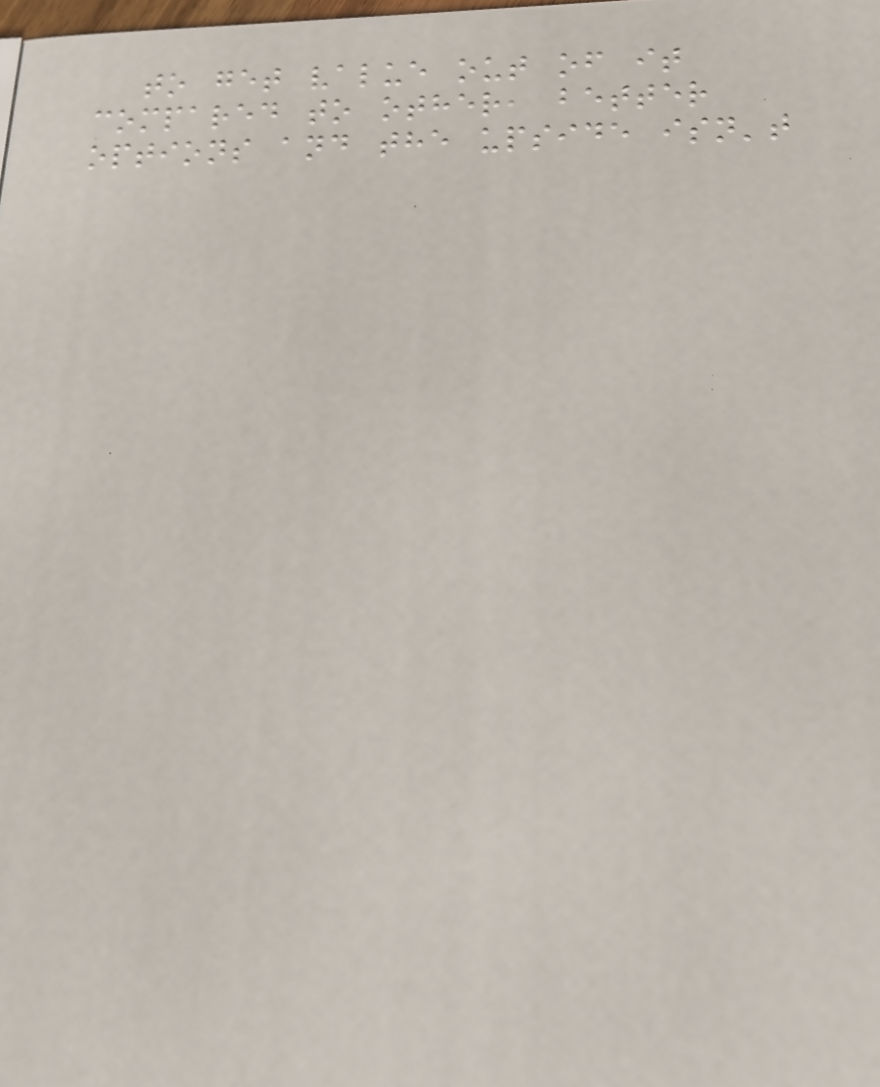to get value out of it
compared to other, better
options and the upside isn't
